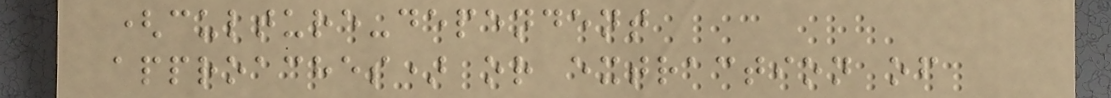(culture-dependent
approaches) or extraction of
